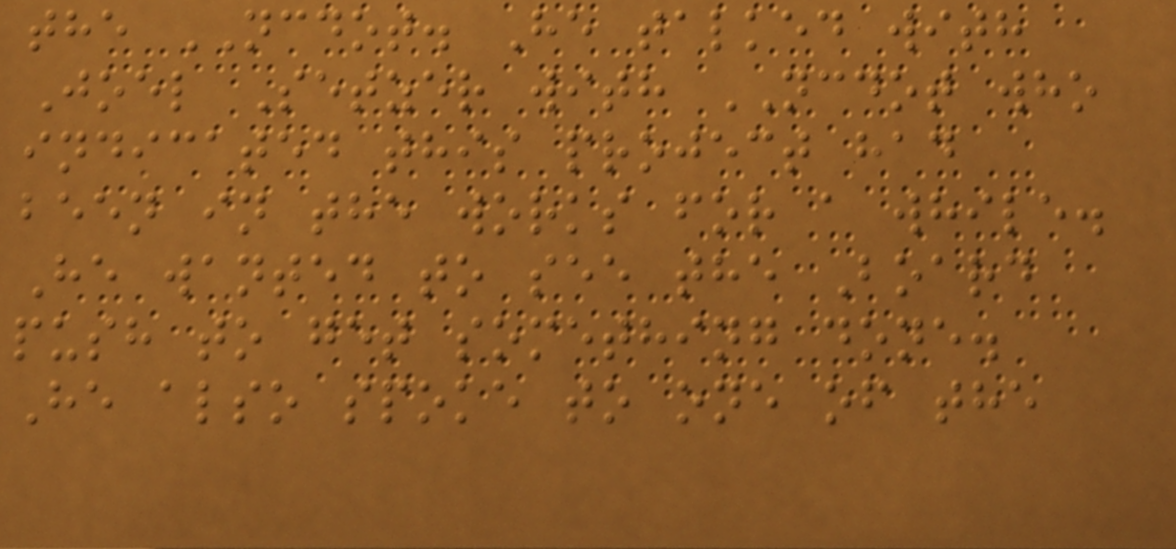the NCDOT. He talked with
Joel Setzer with NCDOT who
indicated this project had
been in the works for a while.
He wanted to see the Board
push to get something done.
He also spoke to one of the
